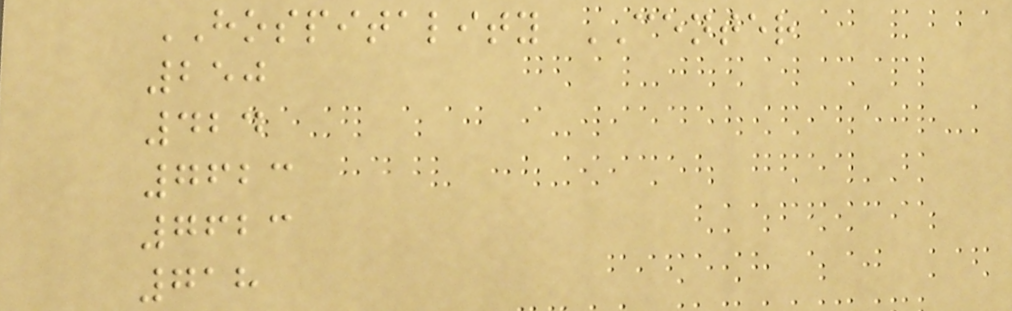HOSPITALITY CENTER
250
424
7623
7623
718
